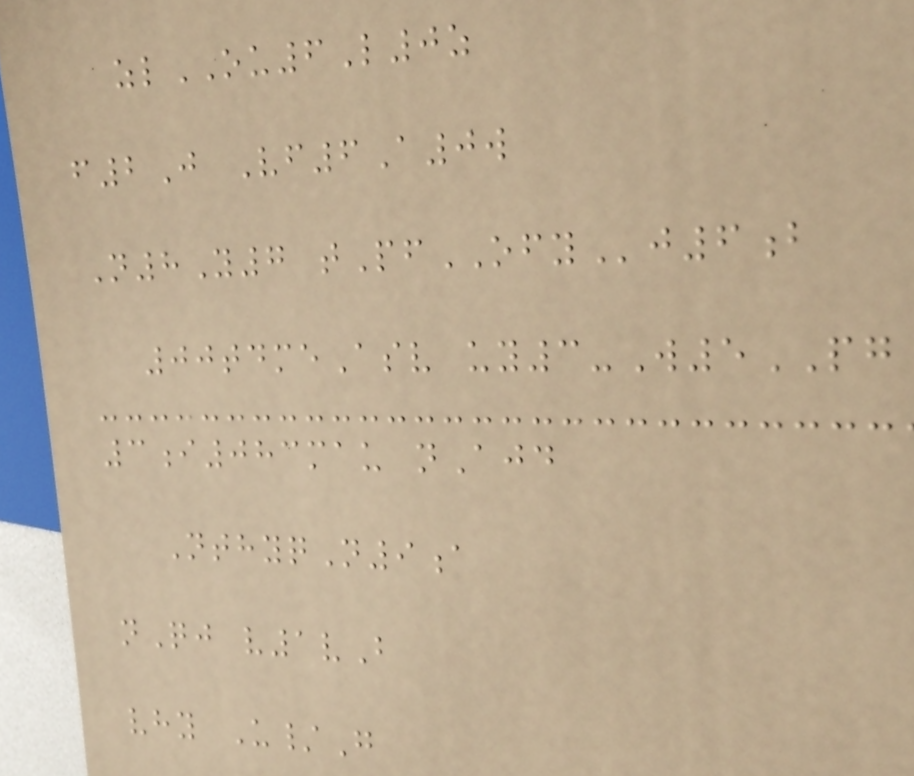zlOU6L0z
f2J Vf6A0w
N8Y7 tPfOFYj6b
00tdmeAsv uy3-W5PG
3i083mau nAjd
NthyqN9a
nQj v1vB
vhy U/G
